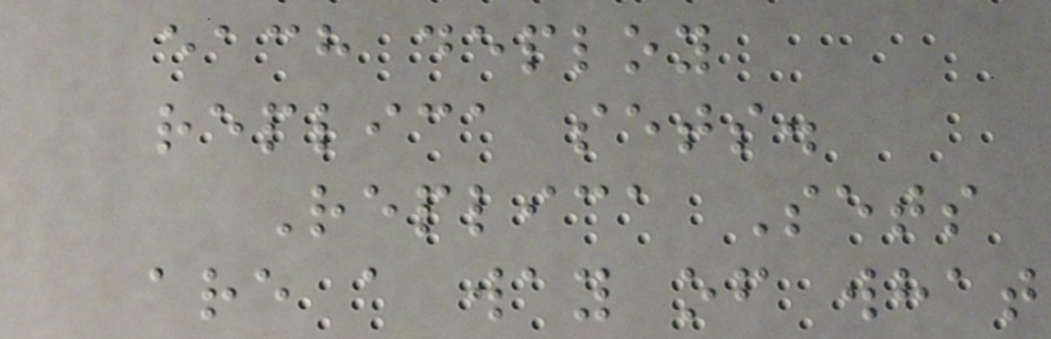each deploy
replica sets.
Replica Sets
are a way of what
